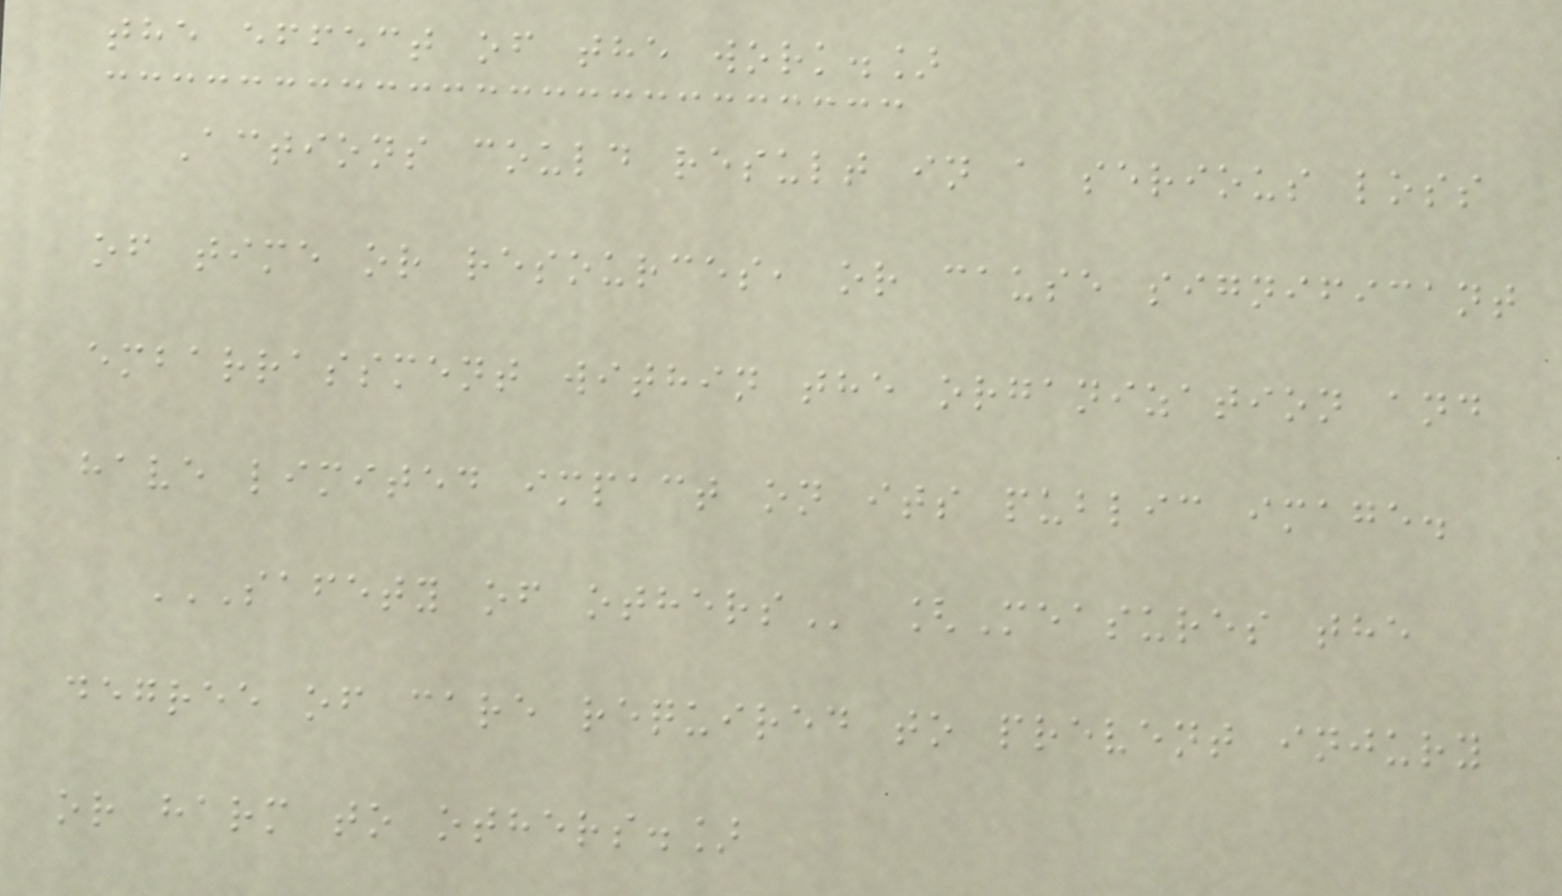the effect of the work.]
Actions could result in a serious loss
of time or resources, or cause significant
embarrassment within the organization and
have limited impact on its public image.
SAFETY OF OTHERS [Measures the
degree of care required to prevent injury
or harm to others.]
